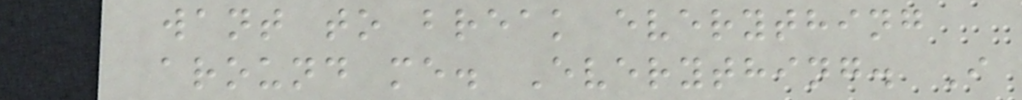want to break everything
around me. Everything. I
